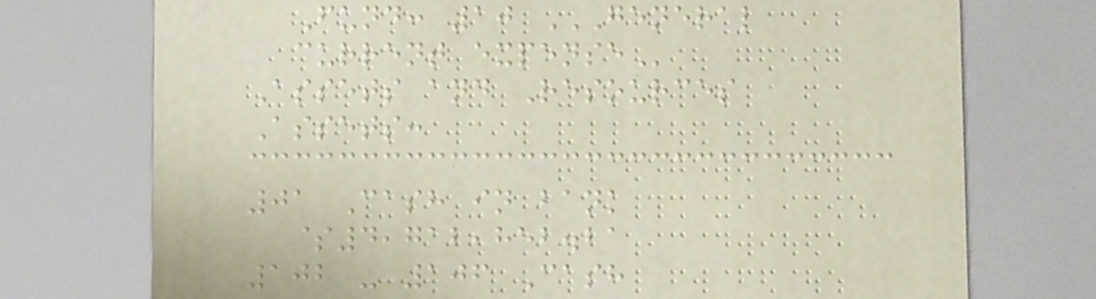Fund: 10 GENERAL
CURRENT EXPENSE
Assets and Resources
Assets:
01 Cash in bank
$4,712,852.21
102 - 106 Cash
